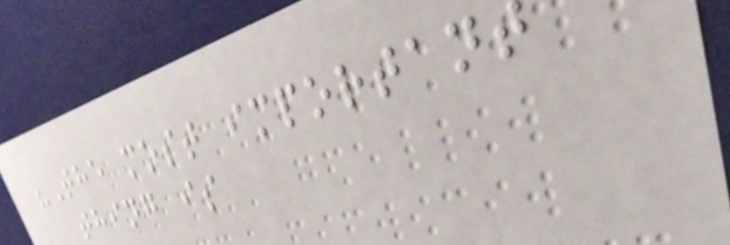"The most important
thing is
